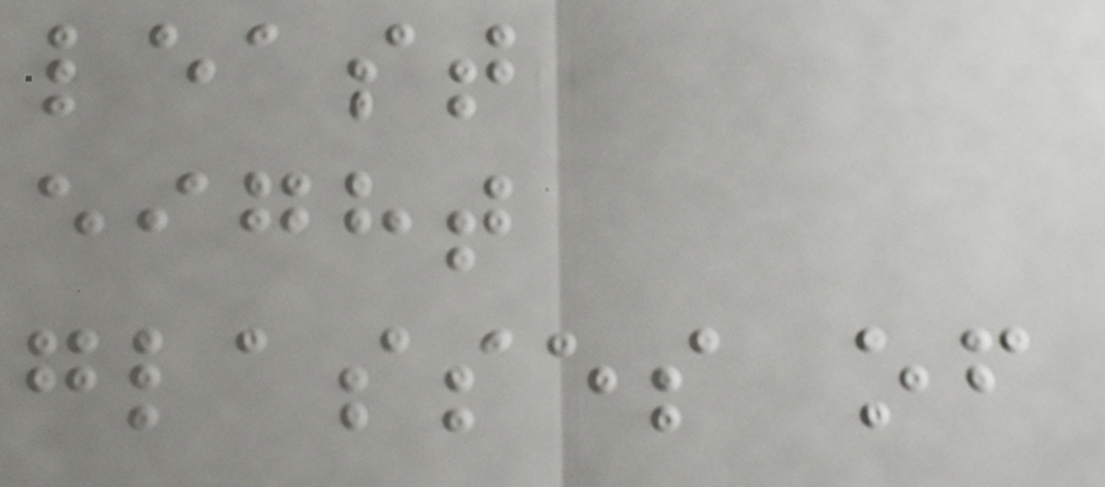least
eight
glasses of
